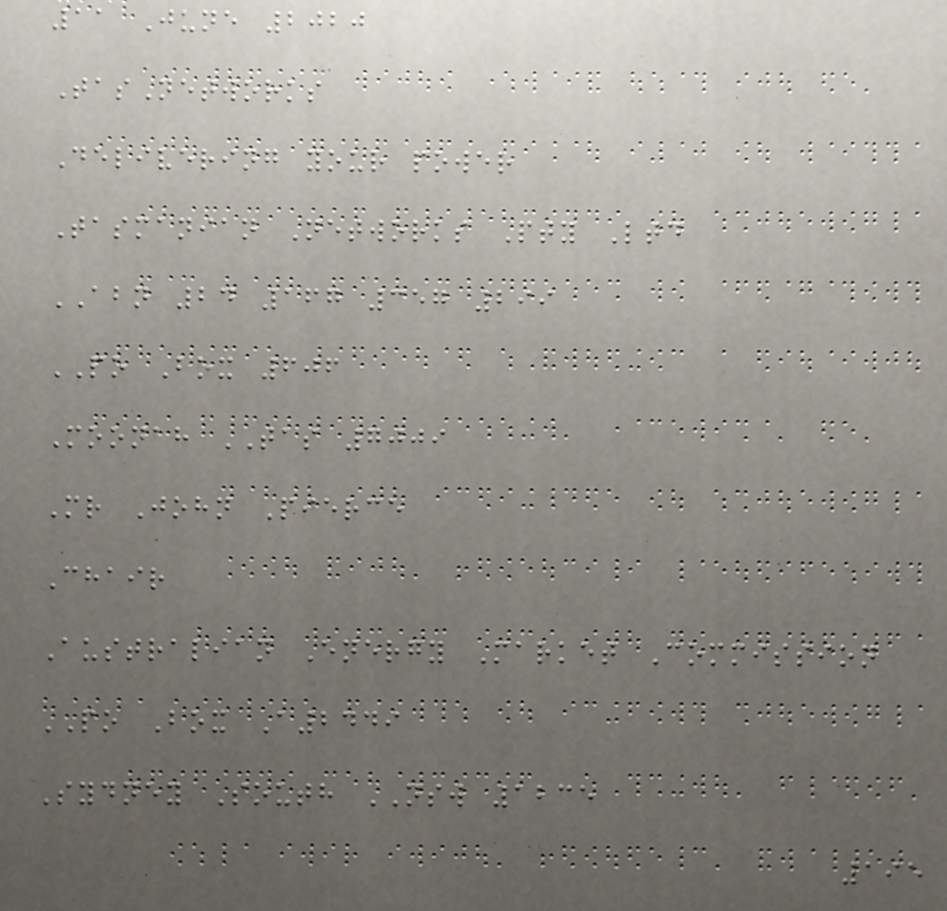11 June 2020
TasNetworks
Delivering your power
Tasmanian Networks Pty Ltd
ABN 24 167 357 299
PO Box 606
Moonah TAS 7009
Mr John Pierce
Chair
Australian Energy Market Commission
PO Box A2449
Sydney South NSW 1235
195
